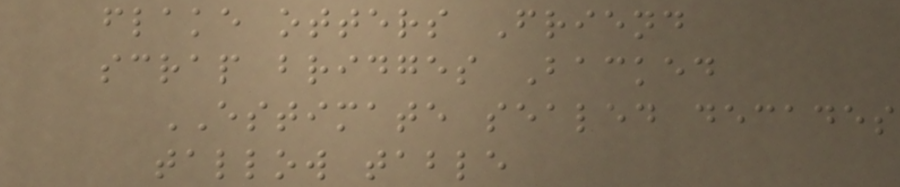flake otters Friend
scrap bridges Backed
ESTIMATE sealed decades
tallow table
